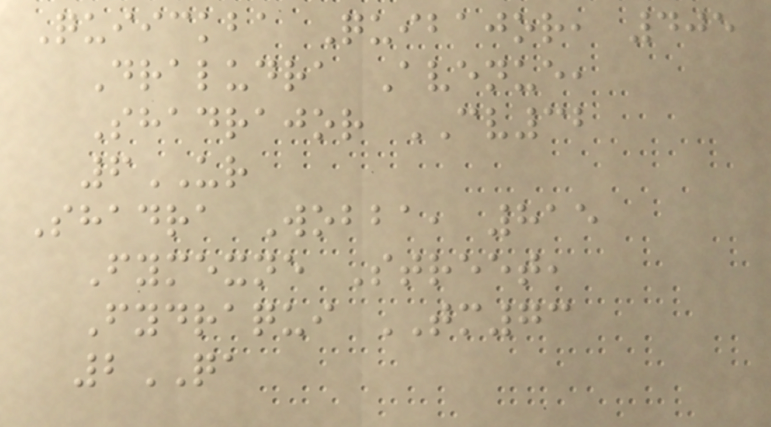Quiickba Quibajor, 405
Draludra Avenue,
Shadrajor CV32
6UR
Shadra Wobba, 815
Fymexne Street,
Fydraqui TM73
2QA
